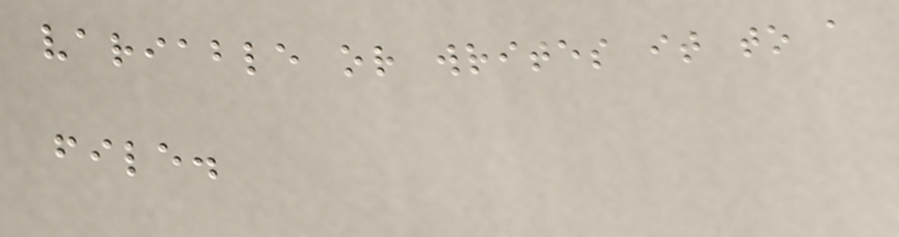variable or writes it to a
file.
